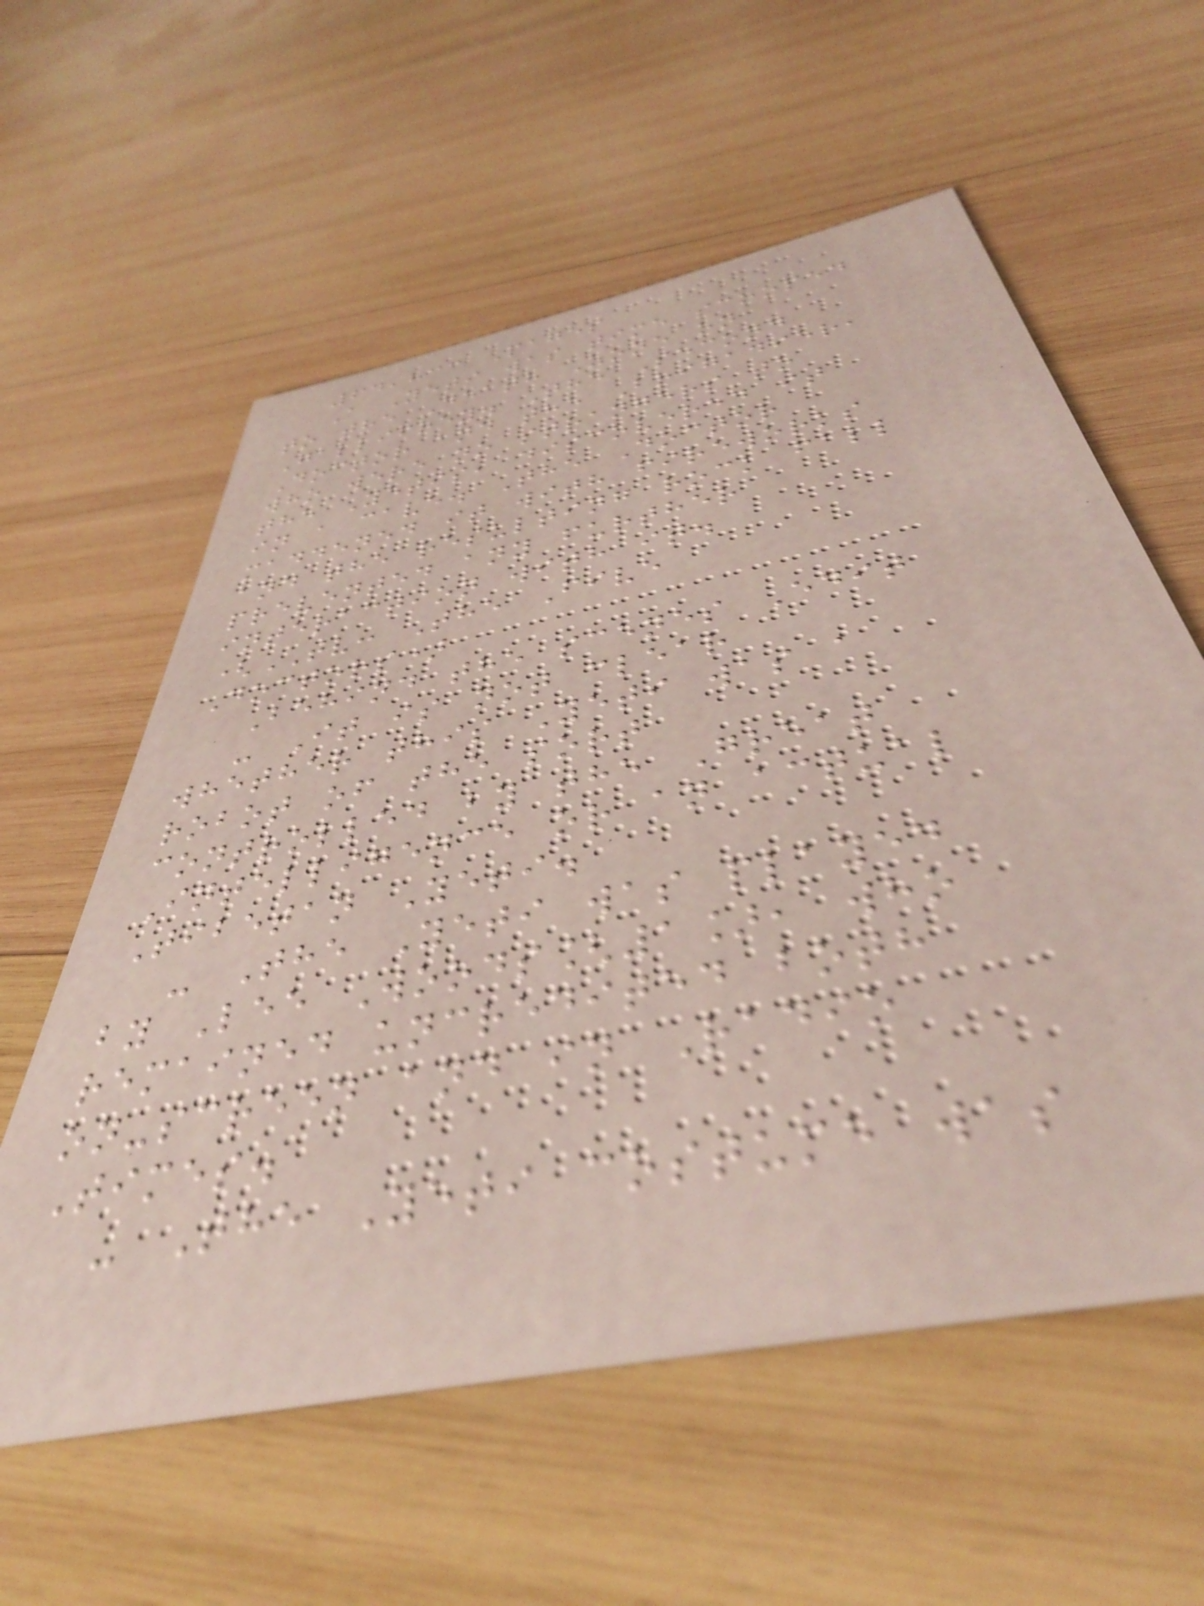64,833 Pages
A Yeti was time scooped
to the Death Zone on
Gallifrey. The Second
Doctor and the Brigadier,
who were no strangers to
the Yetis, discovered it
in a cave. The Doctor
maddened it with fireworks
and the resulting rock fall
prevented any further
interaction with it.
(TV: The Five
Doctors)
Behind the scenes Edit
- It is not clear
whether this Yeti was a
robot of the sort
controlled by the Great
Intelligence or an actual
Tibetan Yeti.
- The Yeti was played
by Lee Woods[1], who
remained uncredited both
on-screen and in Radio
Times.
- The Yeti costume was
